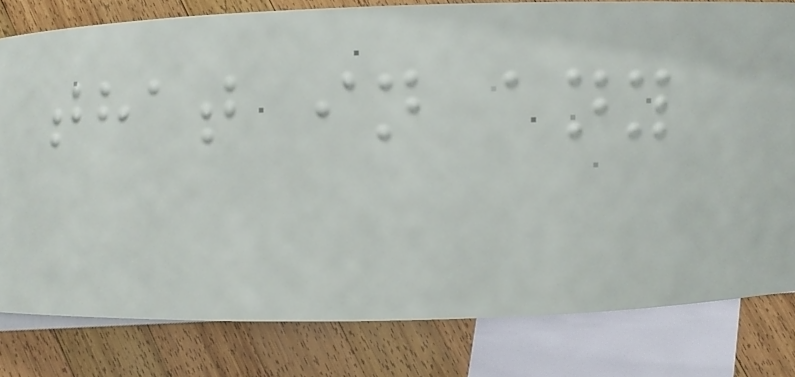that in any
